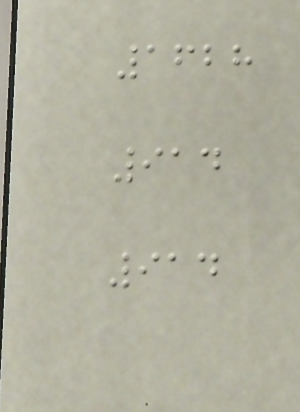1628
914
914
